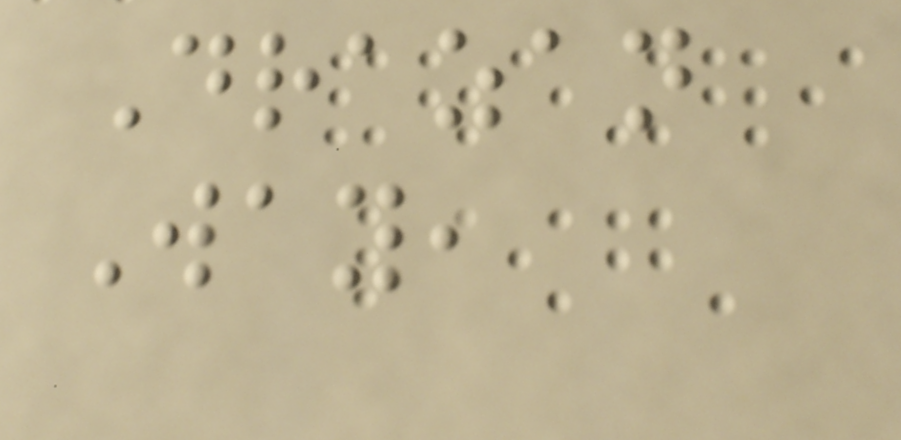Drazan
Way,
